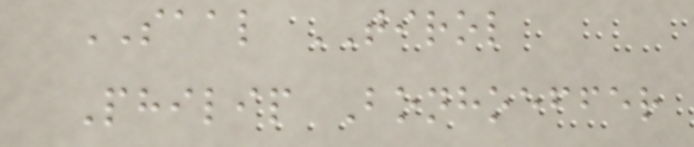SAAL TIROL
Philip Bonhoeffer
